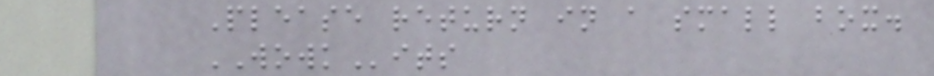Please return in a small box.
WOWKits
